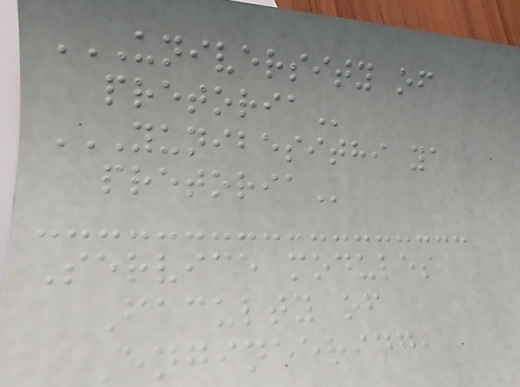UNIVERSITY OF
PRETORIA
YUNIBESITHI YA
PRETORIA
Service modules
Faculty of
Engineering,
